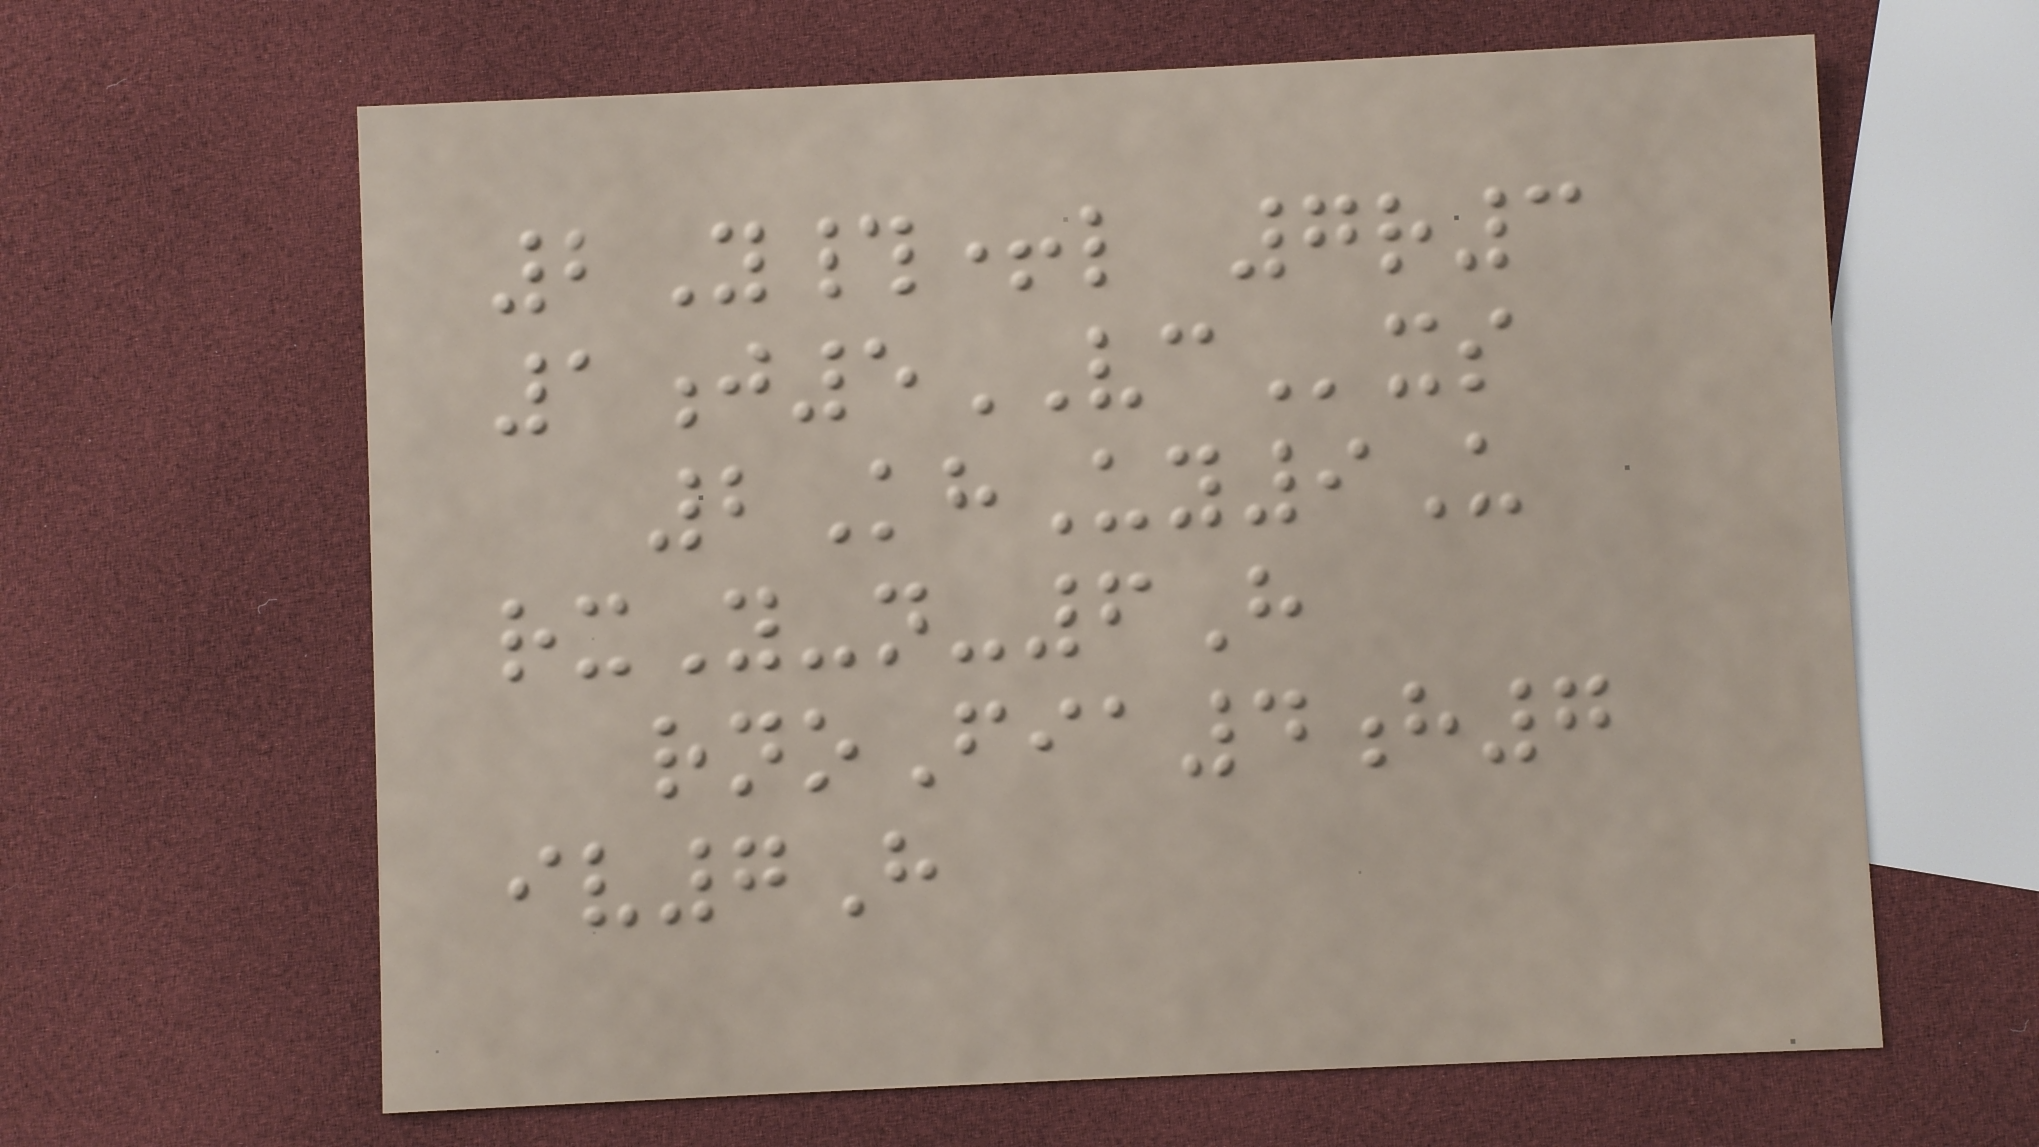2Y#+l 7r3
1j5VCxs
2KhUy9U
rxY-n-6H
rnoFia4h7
iv7H
